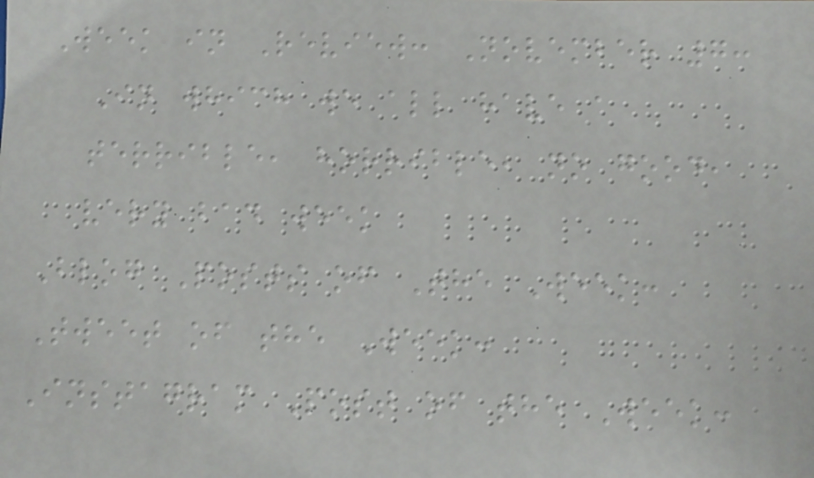Week in Review: November 7:
In which we all have a
terrible, horrible, no good,
very bad week
Blog Posts of The Week:
Tweet of the Week:
Instagram Post of the Week:
